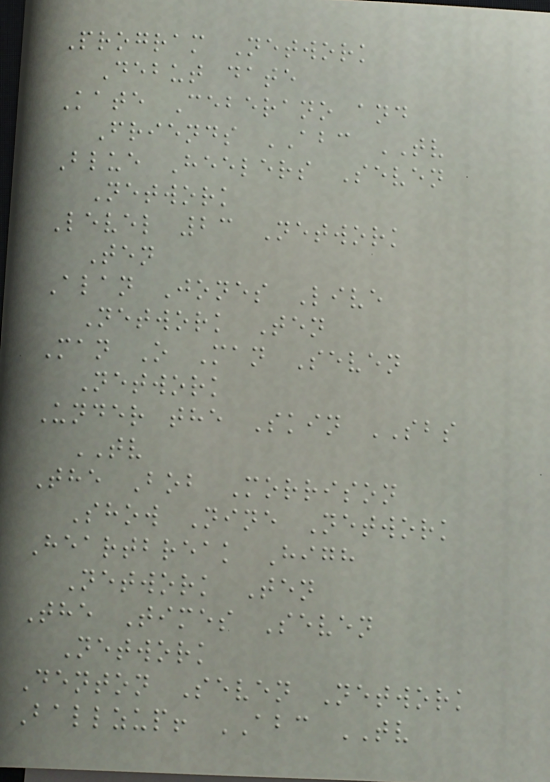Program Network
Debut date
Kate Ceberano and
Friends ABC TV
Blue Heelers Seven
Network
Level 23 Network
Ten
Alan Jones Live
Network Ten
Man O Man Seven
Network
Under the Skin SBS
TV
The Bob Morrison
Show Nine Network
Heartbreak High
Network Ten
The Times Seven
Network
Denton Seven Network
Ballzup! ABC TV
